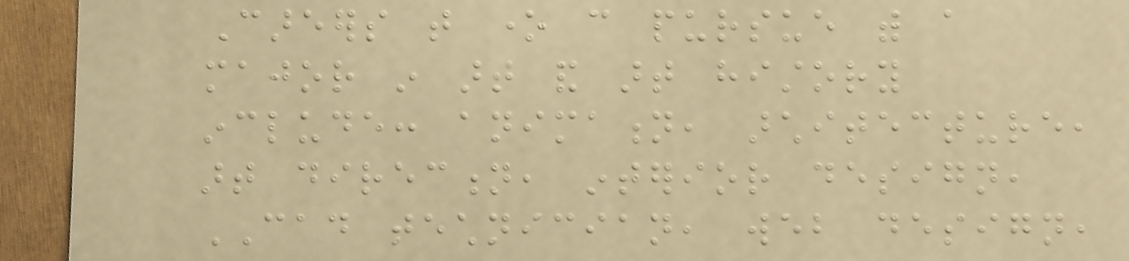Careers that one can pursue with a
major in art and art history
include: animation, architecture,
art direction, interior design,
CAD technician, web design,
